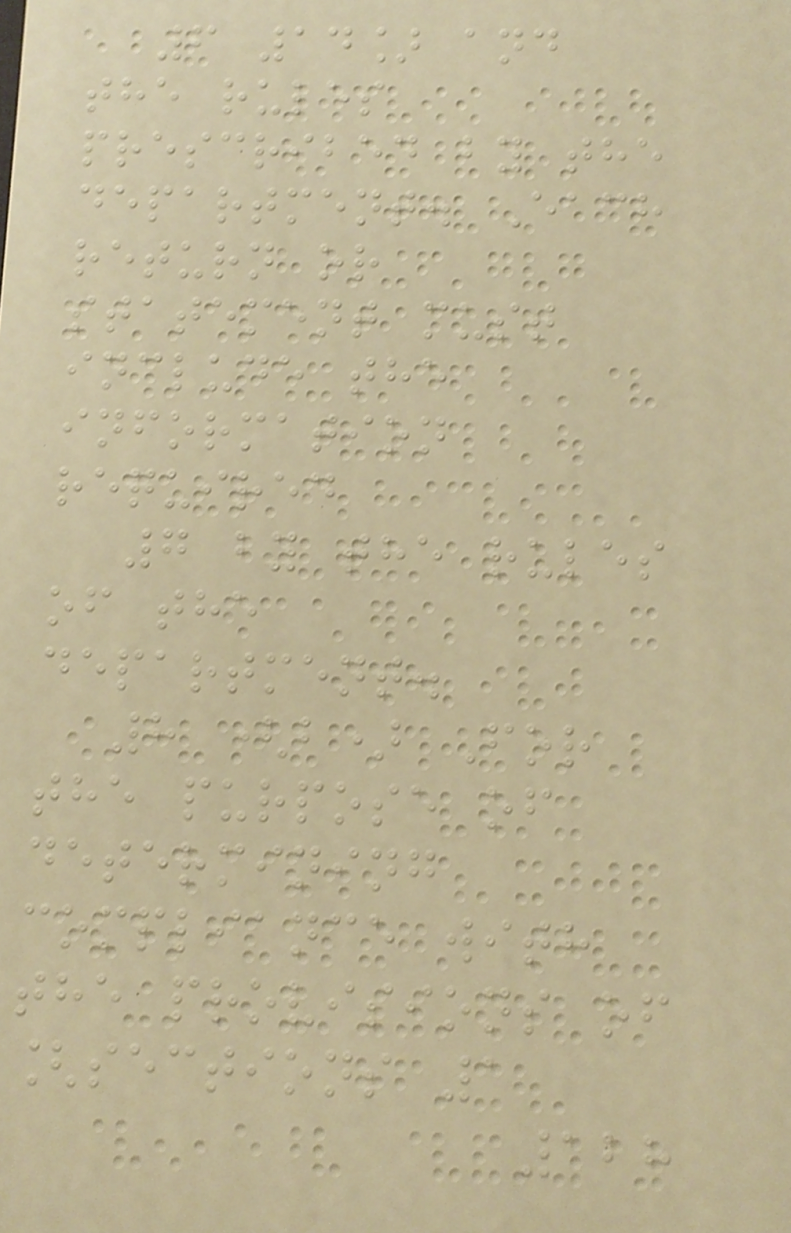6 14] and
the rules
prescribed by the
department. Each
return or
statement must
include the
information
required
7 by the rules
of the
department.
8 (b) For
the purpose of
determining
compliance with
the provisions of
[sections 1
128
